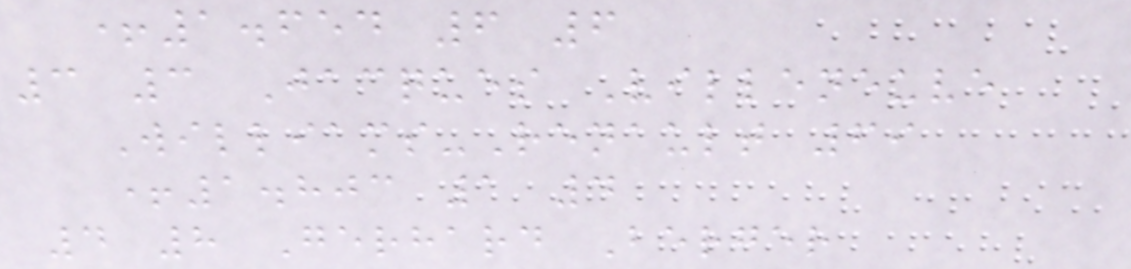+1.654 6 6
3 3 Jacques Villeneuve
Williams-Renault 69
+1.803 1 4
4 8 Gerhard Berger
